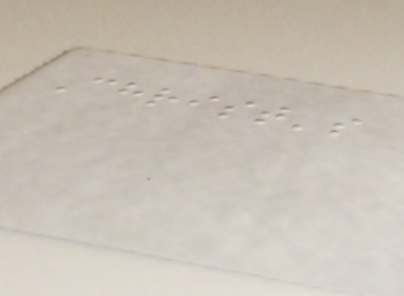Christ's
